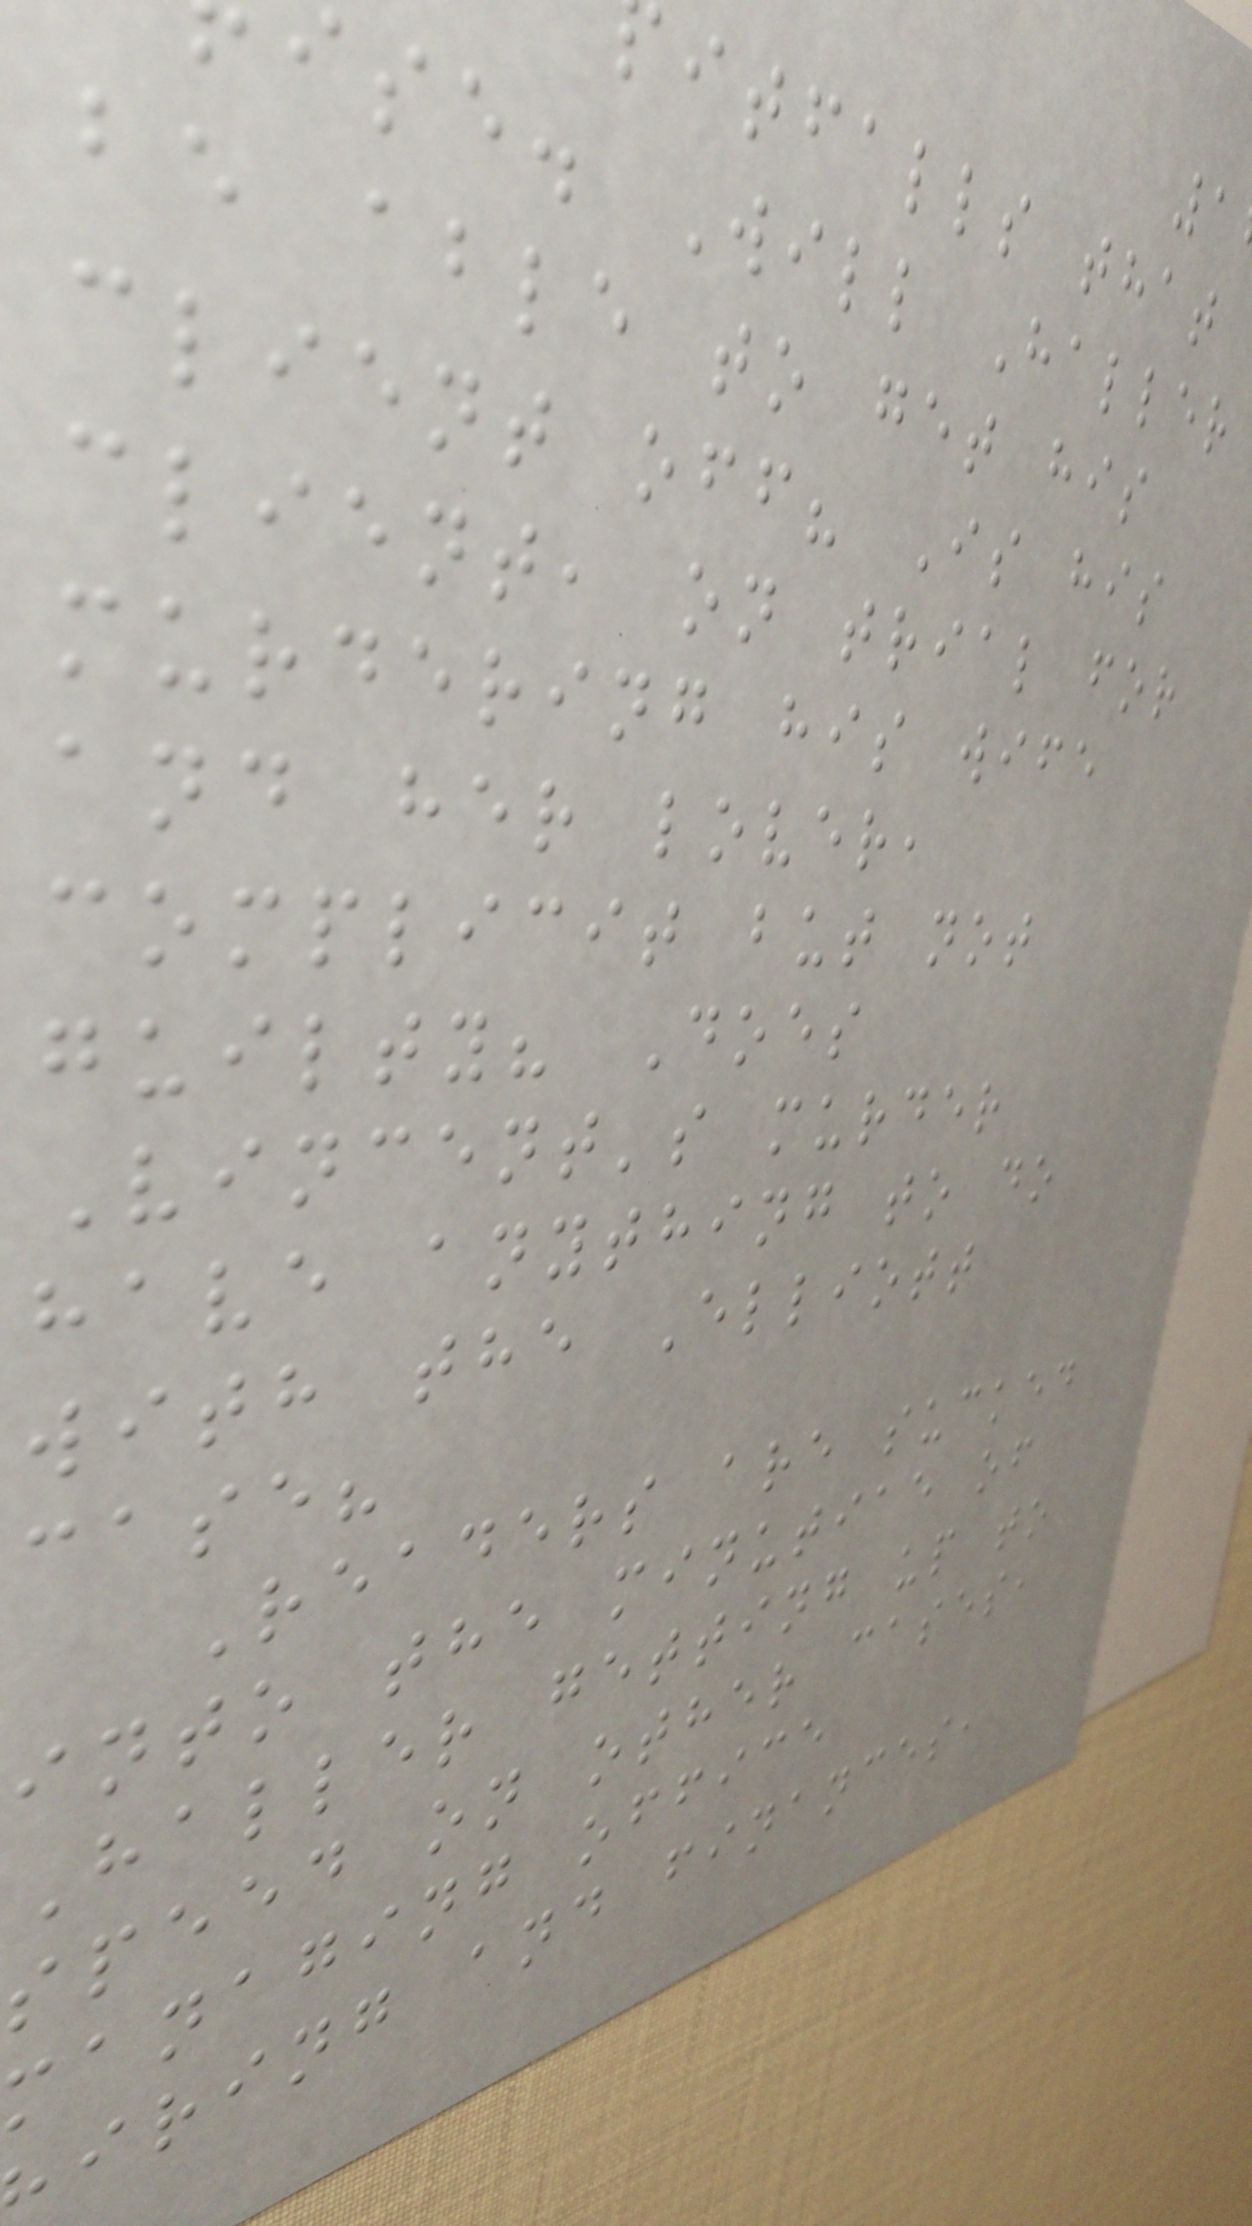itfalls that
se. Will Haller
be able to get his
client off? Is his
client, on trial for
murdering his wife
and her lover,
complicit but not
guilty? Does
Vincent's murder
have anything to do
with the Elliott
case?
Readers are sucked
into the minutiae of
Haller getting up to
speed on other cases,
managing office
iring and finances,
